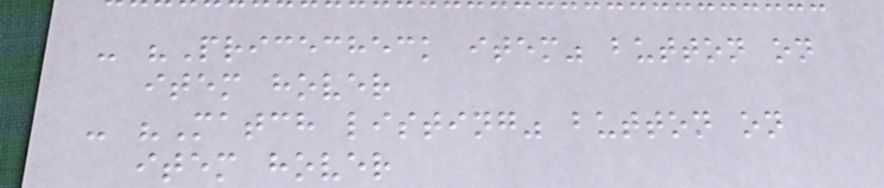- "Pricecheck item" button on
item hover
- "Match listing" button on
item hover
